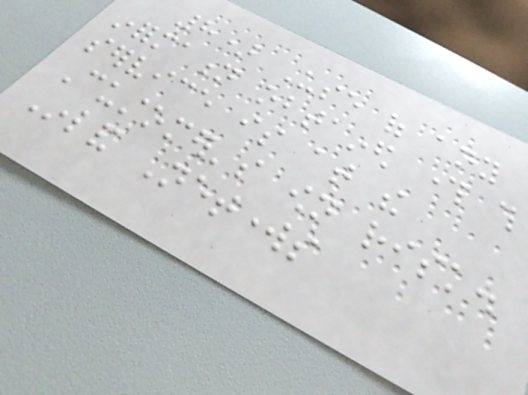8) Use of any
information obtained through this
service is at the
Customer's own risk.
Inland Networks
